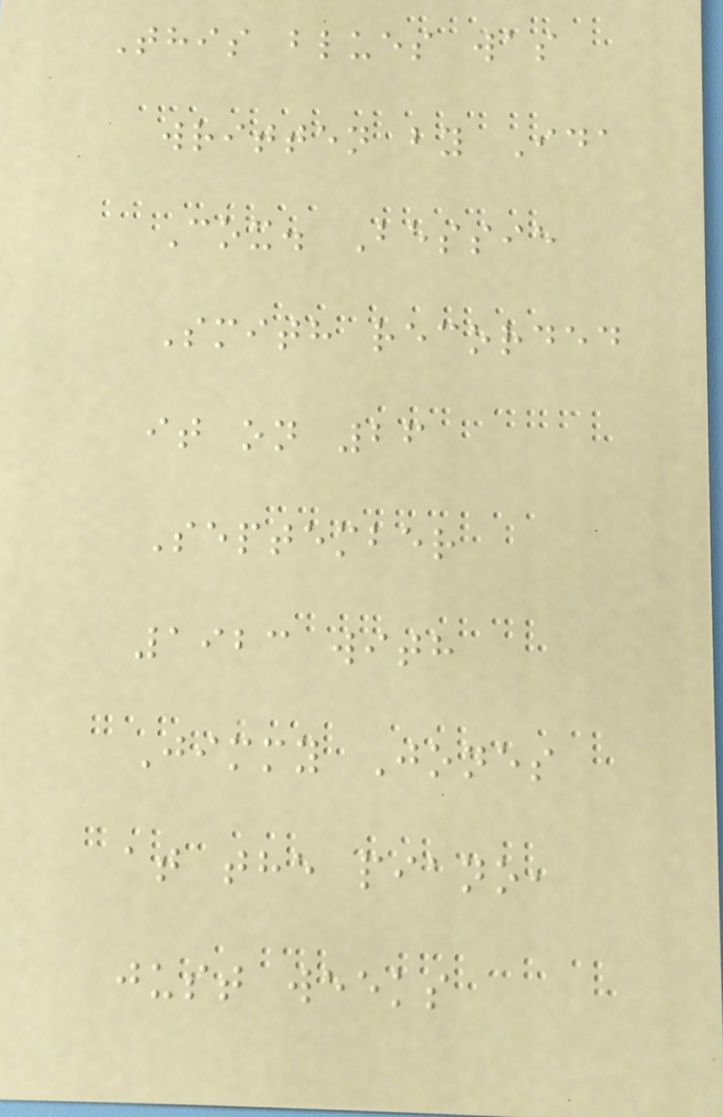This blues was
written by Ida
Cox. Bessie
Smith recorded
it on 26
September
1923 with
Jimmy Jones
at the piano,
just weeks
